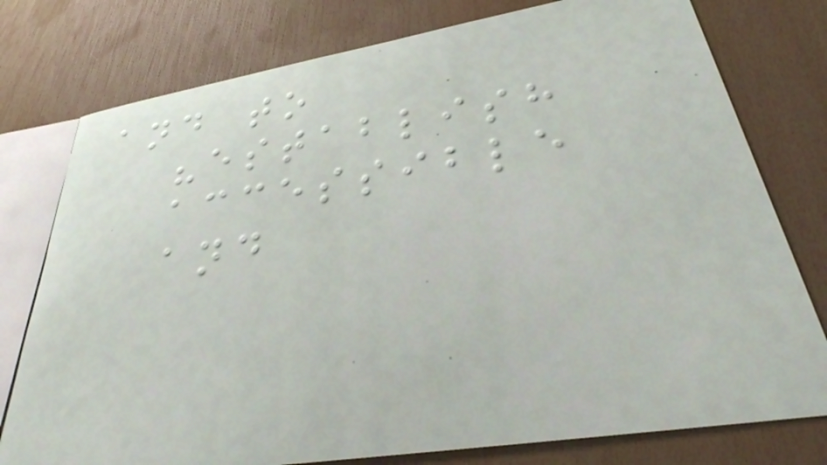and to
"establish
accessible
and
